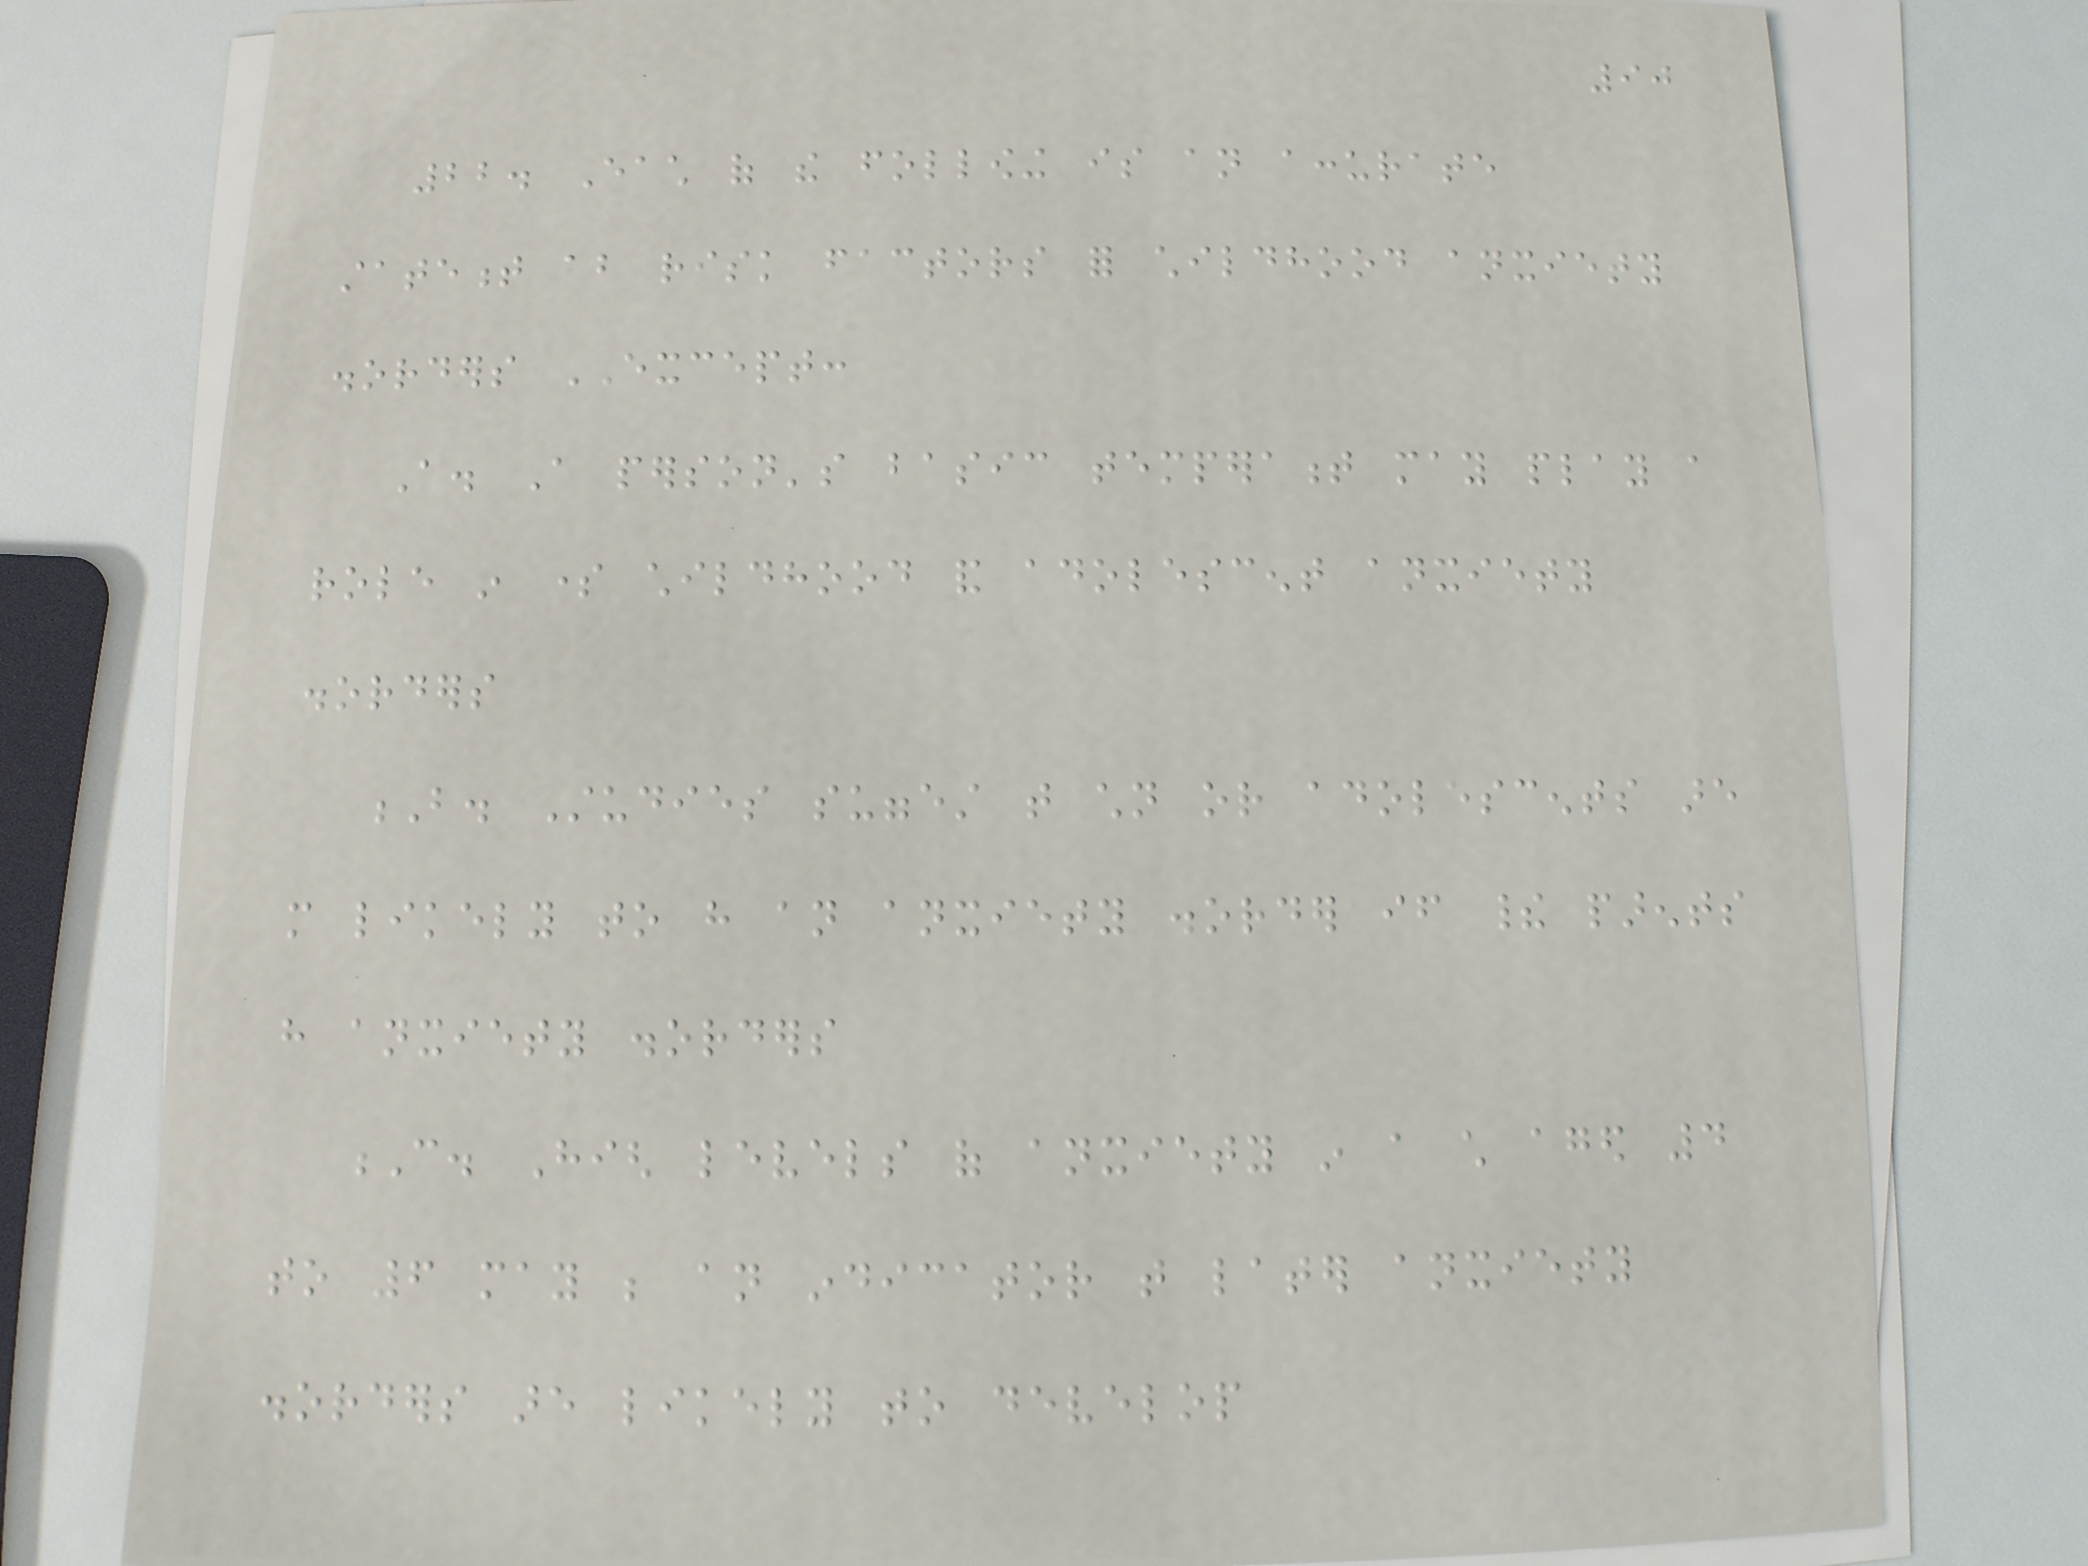90
22. Each of the following is an accurate
statement about risk factors for childhood anxiety
disorders EXCEPT:
A. A person's basic temperament may play a
role in some childhood and adolescent anxiety
disorders
B. Studies suggest that children or adolescents are
more likely to have an anxiety disorder if their parents
have anxiety disorders
C. High levels of anxiety in a child aged 4
to 6 may be an indicator that later anxiety
disorders are likely to develop
